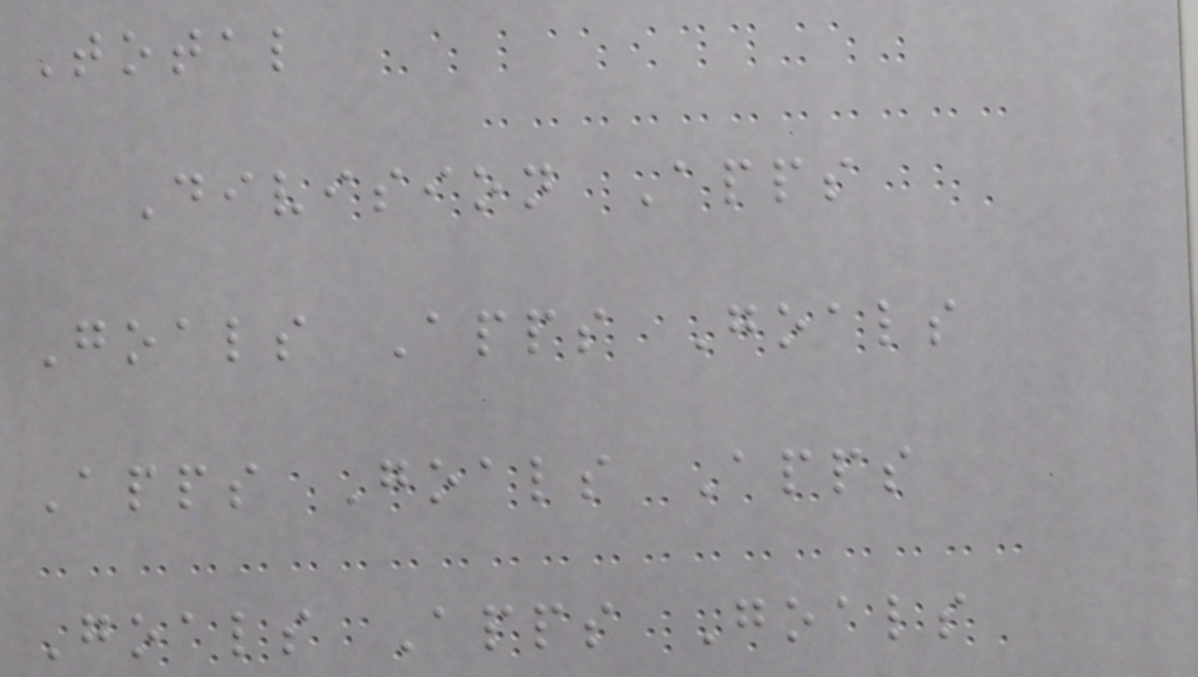Total
Division Apps
Goals Apps Goals
Apps Goals Apps
Goals Apps Goals
